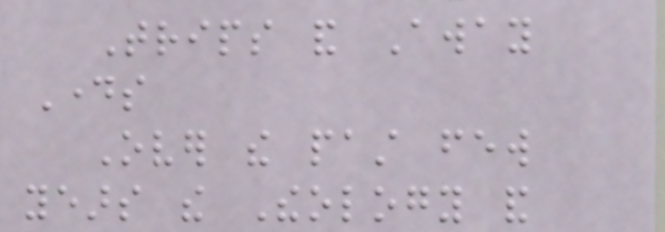Trips and Away
Days
Over the past few
years the Theology and
